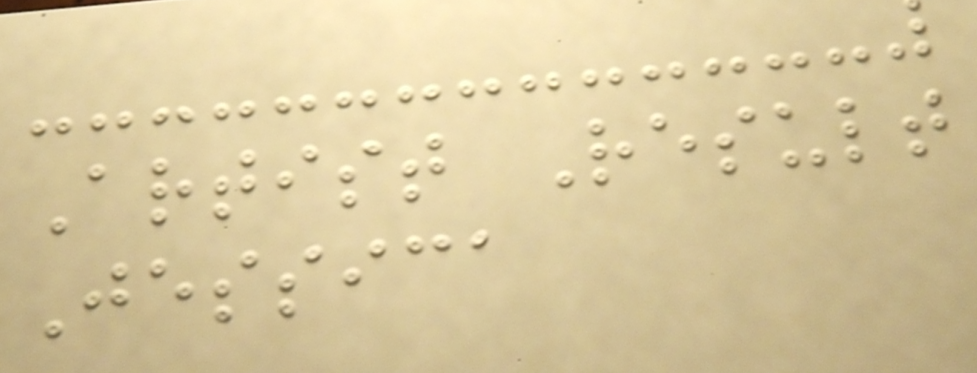Artist Result
Jessica
